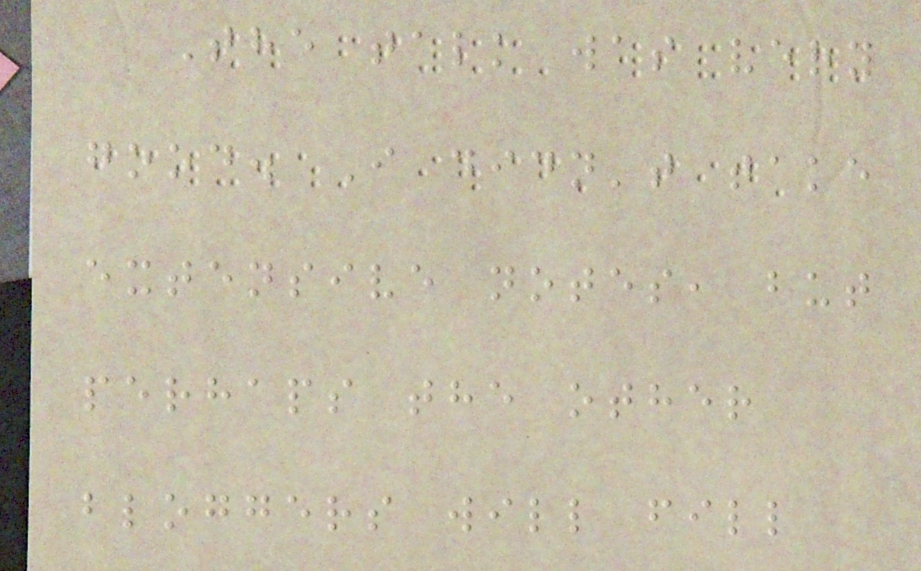The talk was very
good. I didn't take
extensive notes, but
perhaps the other
bloggers will fill
